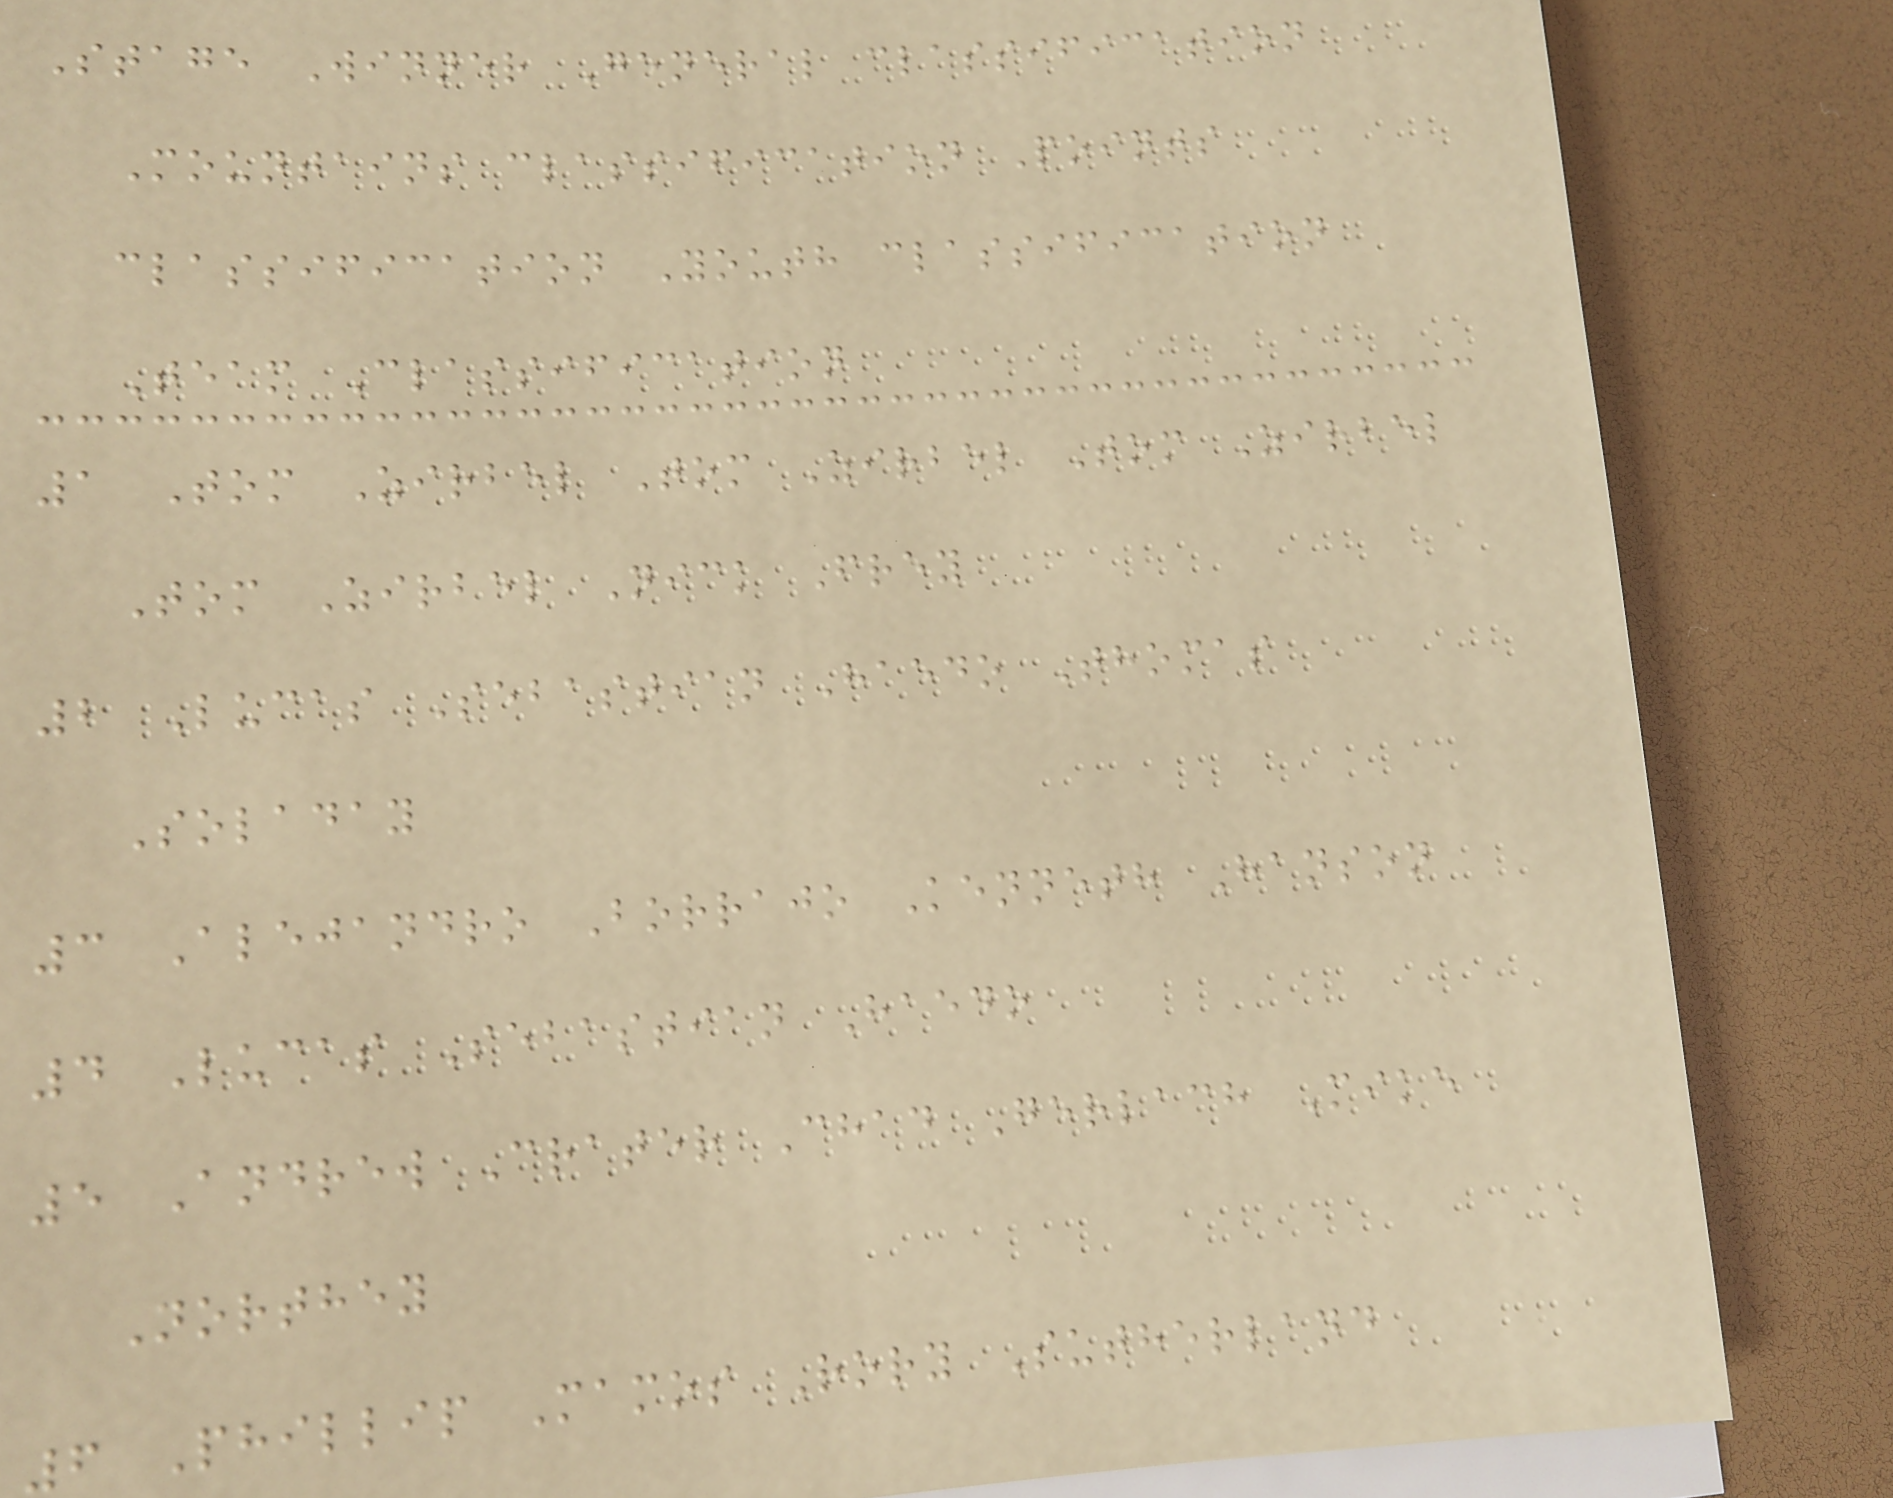Stage Winner General classification
Mountains classification Points
classification Youth classification
Team Classification
1 Tom Zirbel Tom Zirbel Tom Zirbel
Tom Zirbel Nick Frey
2 Lucas Sebastian Haedo Thomas
Soladay
3 Alejandro Borrajo Kenneth Hanson
4 Lucas Sebastian Haedo
5 Andrew Crater Chad Gerlach Mike
Northey
6 Phillip Mamos Rory Sutherland
